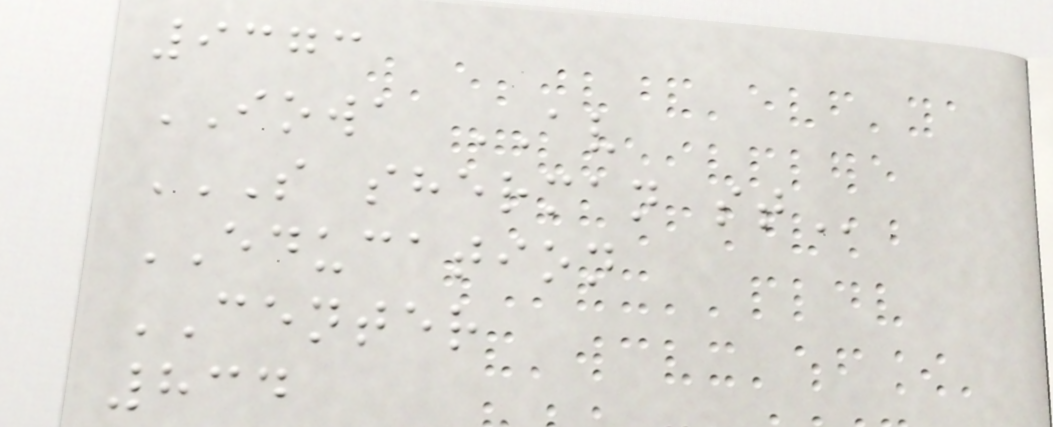9373
IOWA AV
S SHERMAN ST
EDUCATION
CENTER
834
